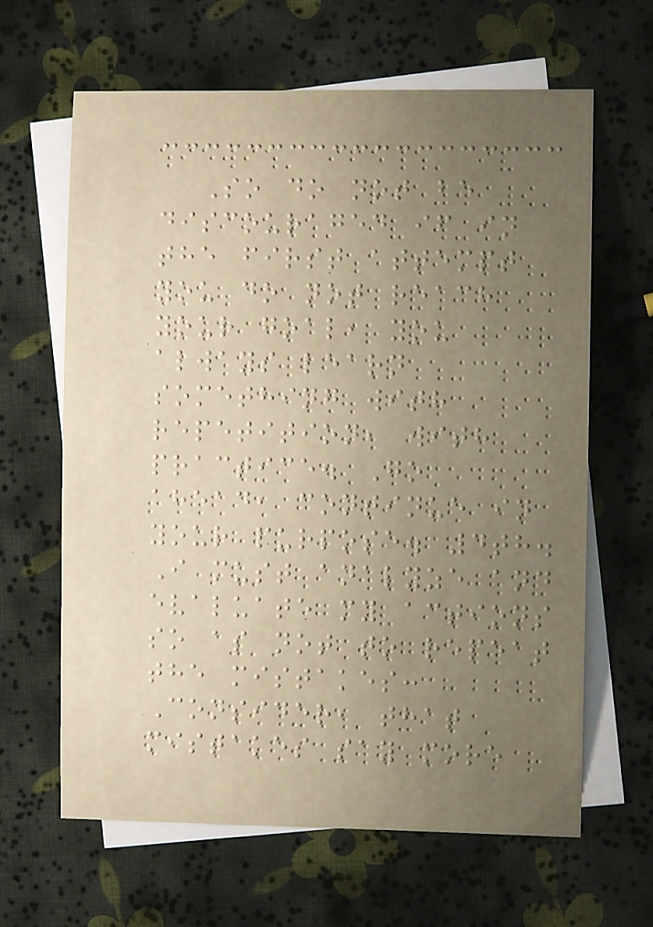So do not be
discouraged if in
the first attempt
you do not reach
your goal, you
always learn
something with
repetition, with
practice. Go
ahead, continue in
your purpose. 4th.
I must analyze and
evaluate my actions
so as not to repeat
the mistakes:
Consider, that
mistakes say more
